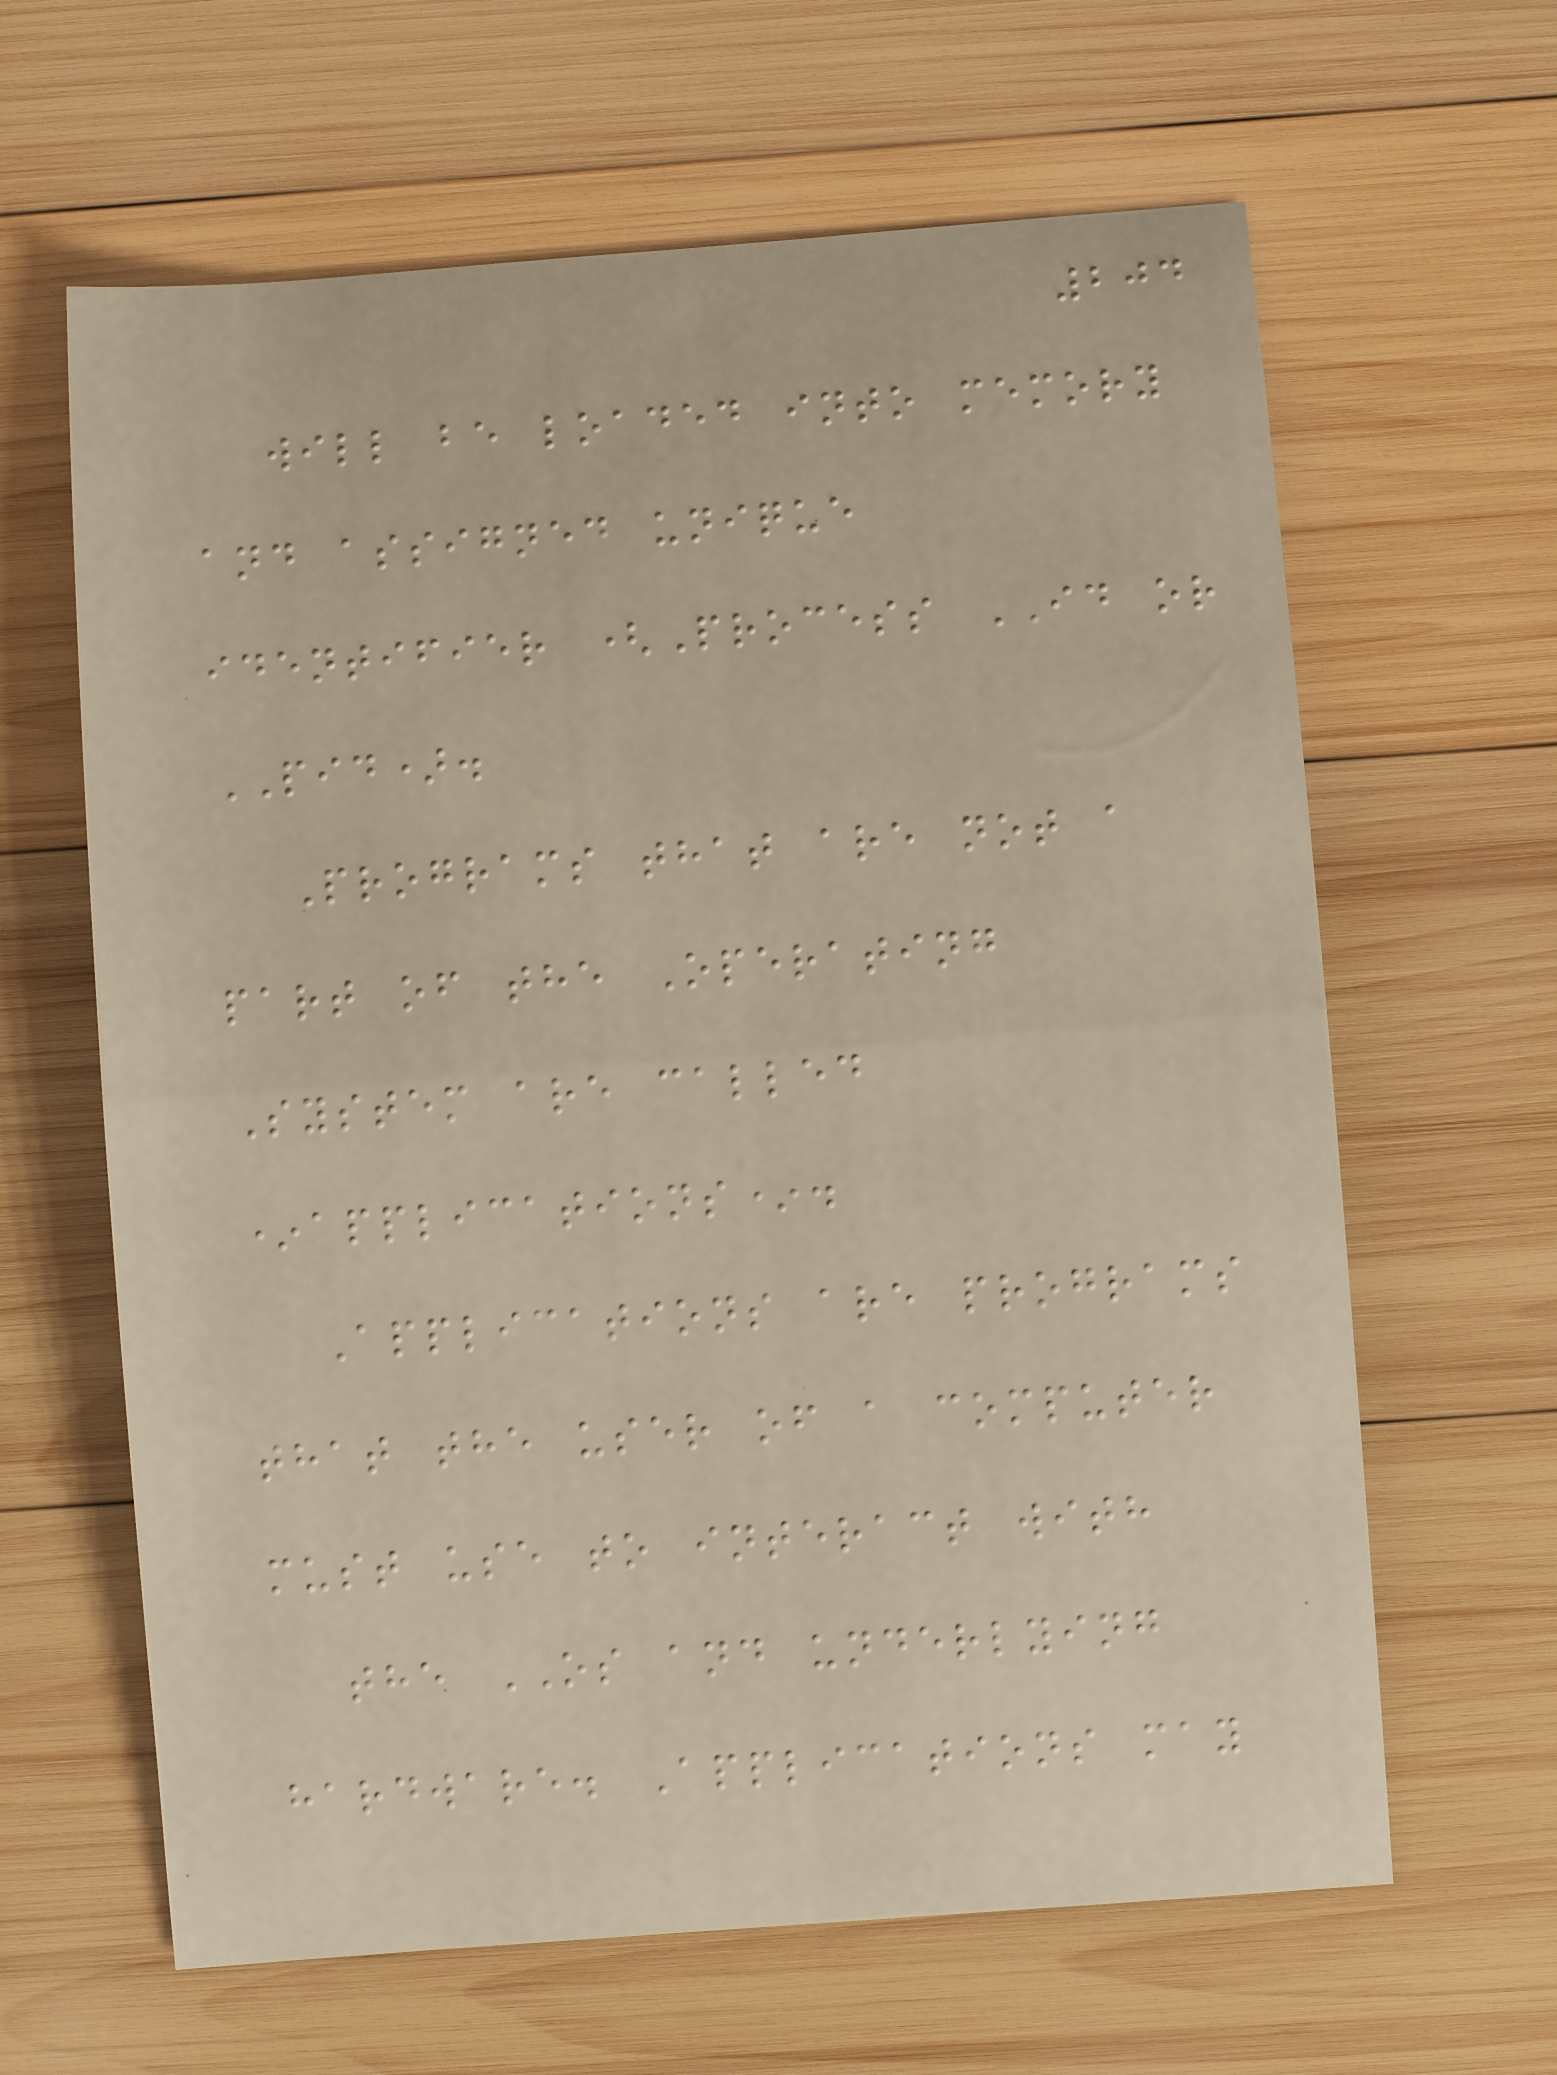204
will be loaded into memory
and assigned unique
identifier (Process ID or
PID).
Programs that are not a
part of the Operating
System are called
*applications*.
Applications are programs
that the user of a computer
must use to interact with
the OS and underlying
hardware. Applications may
